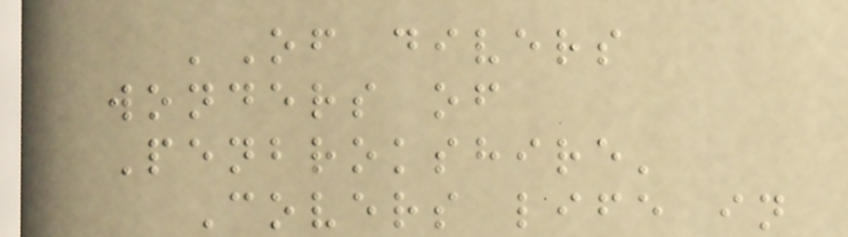'Of divers
wonders of
Penbrokshire'
Covers life in
